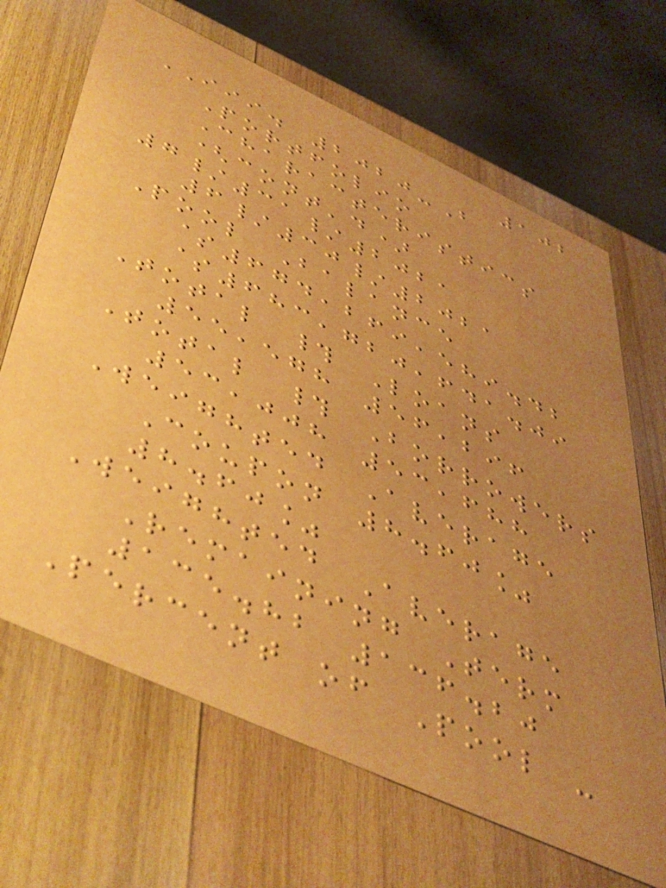102
III. 2020-B
Portfolio
Characteristics
(cont'd)
7/31/2021
6/30/2021
Pool Balance
$674,269,589.42
$683,720,641.09
Total # Loans
55,578 56,296
Total # Borrowers
53,008 53,688
Weighted Average
Coupon 8.60%
8.60%
Weighted Average
Remaining Term
135.82 136.20
Percent of Pool -
